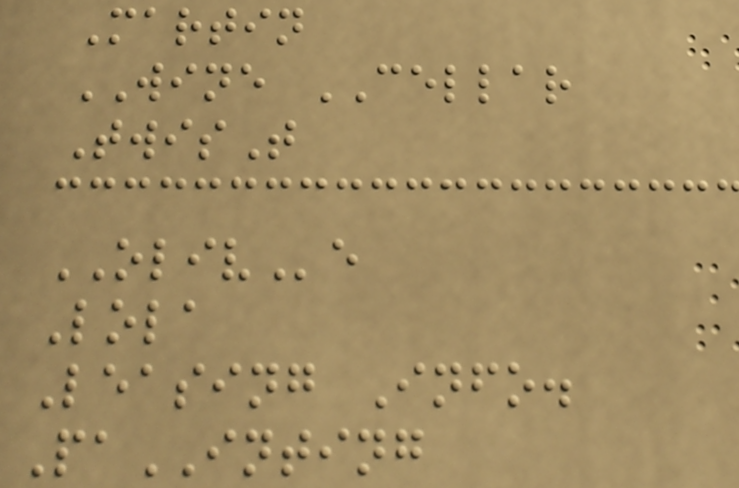Martin
WINE CELLAR
TwisT
OLIVe
Lola
Leasing Info.
PaINTING
